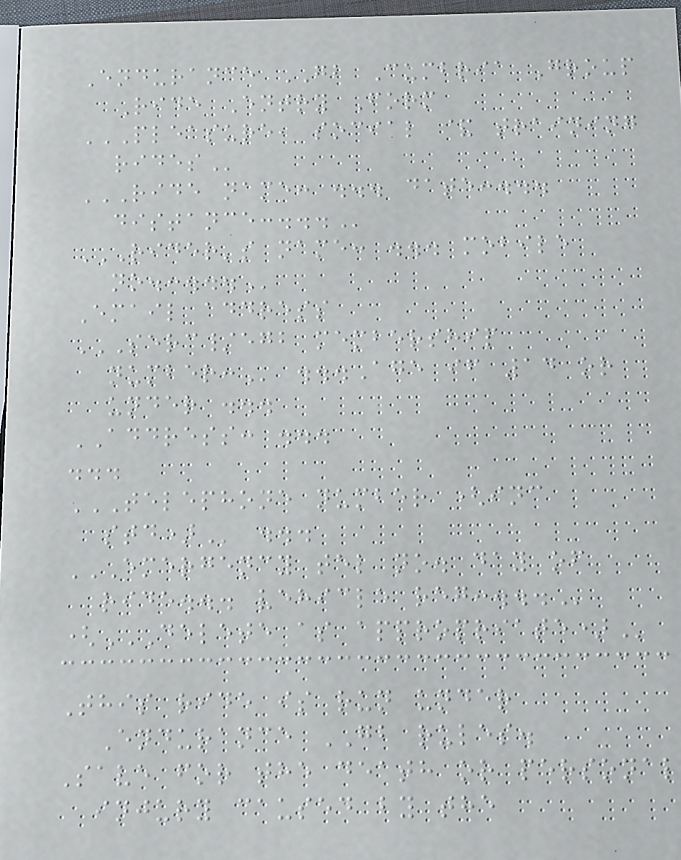Endurance GB Cumbria Group
Ride Entry Form
PLEASURE, SOCIAL & TRAINING
RIDES
RIDE NAME: ... DATE:...
DISTANCE:...
RIDER'S NAME: ... MOBILE
NO.:...
Email address
SERC/EGB MEMBERSHIP
NUMBER: ...Age if 14 or
under ...
ADDRESS: ...
...
TELEPHONE NUMBER (INC
STD) ...
EMERGENCY TEL NO. DAY OF
RIDE... VEHICLE REG:...
(DELETE AS APPROPRIATE)
This ride is run under
Endurance GB rules.
Save for the death or personal
injury caused by the
